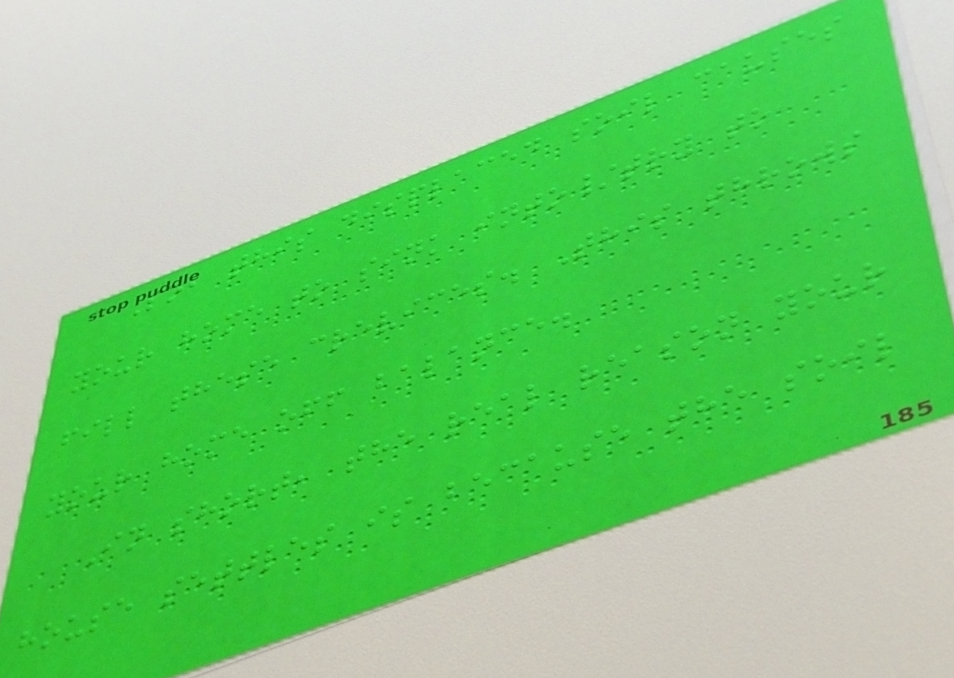So, this displaced soil causes
your home to sink into/try to
fill these crevices. This throws
your home off balance.
In short, the real reason your
house settles is because the soil
